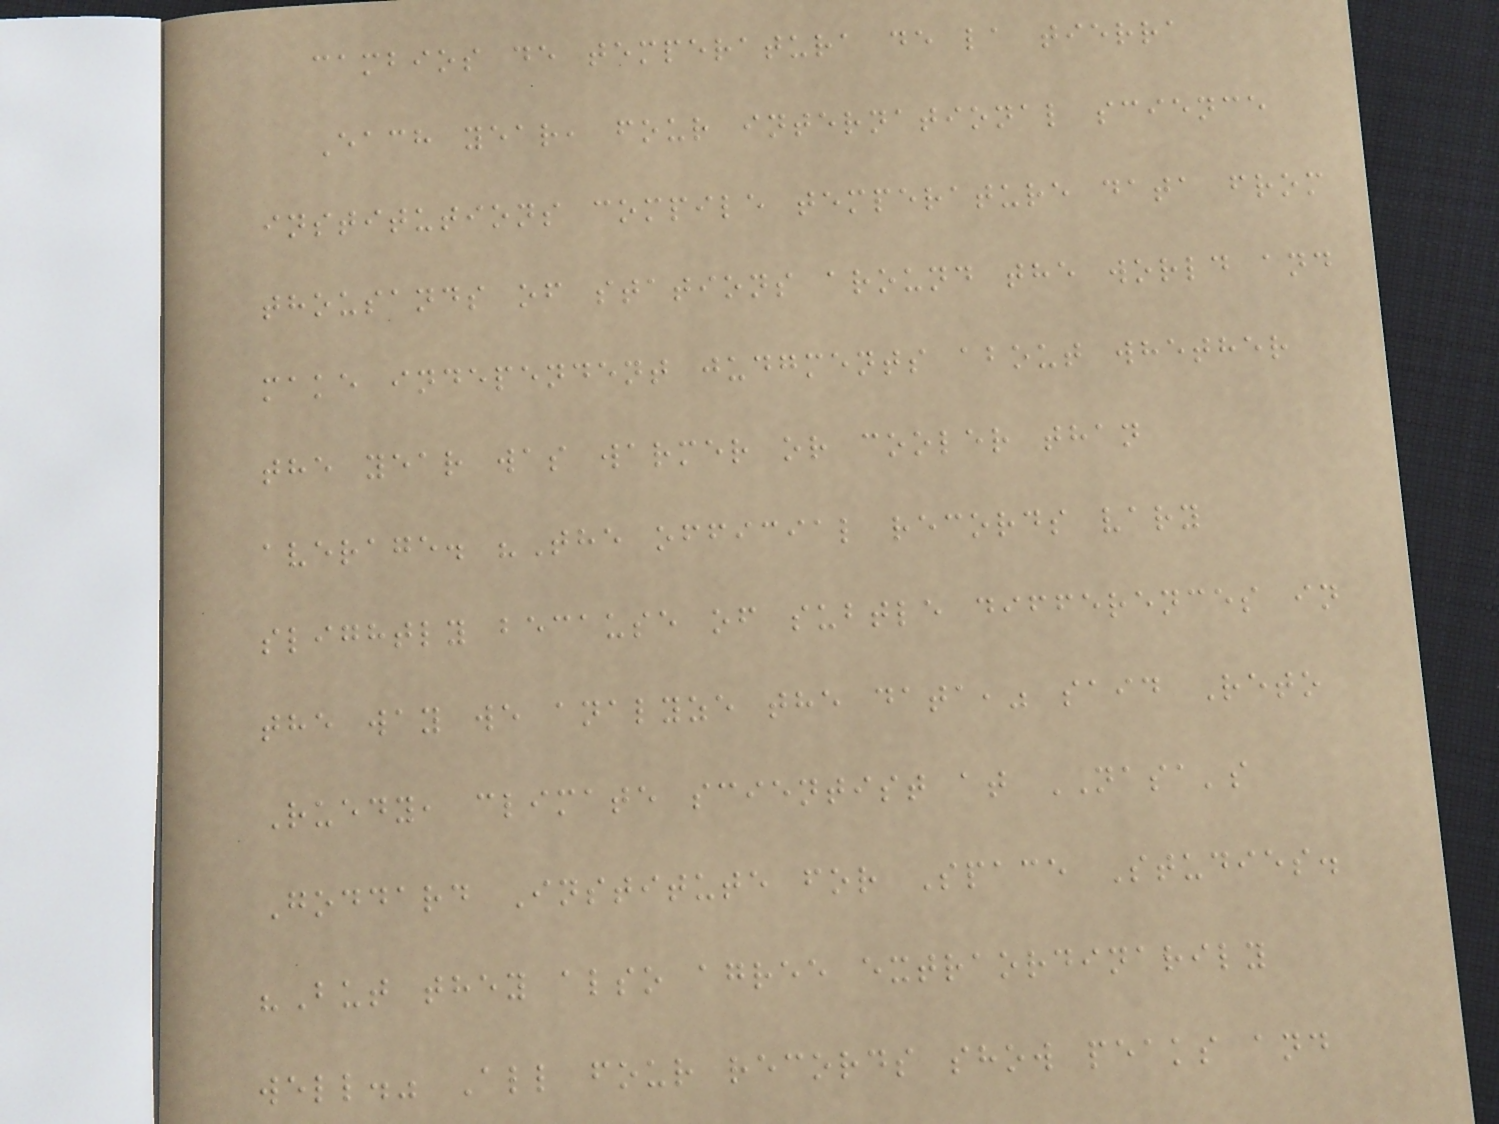cambios de temperatura de la tierra
Each year, four international science
institutions compile temperature data from
thousands of stations around the world and
make independent judgments about whether
the year was warmer or cooler than
average. "The official records vary
slightly because of subtle differences in
the way we analyze the data," said Reto
Ruedy, climate scientist at NASA's
Goddard Institute for Space Studies.
"But they also agree extraordinarily
well." All four records show peaks and
